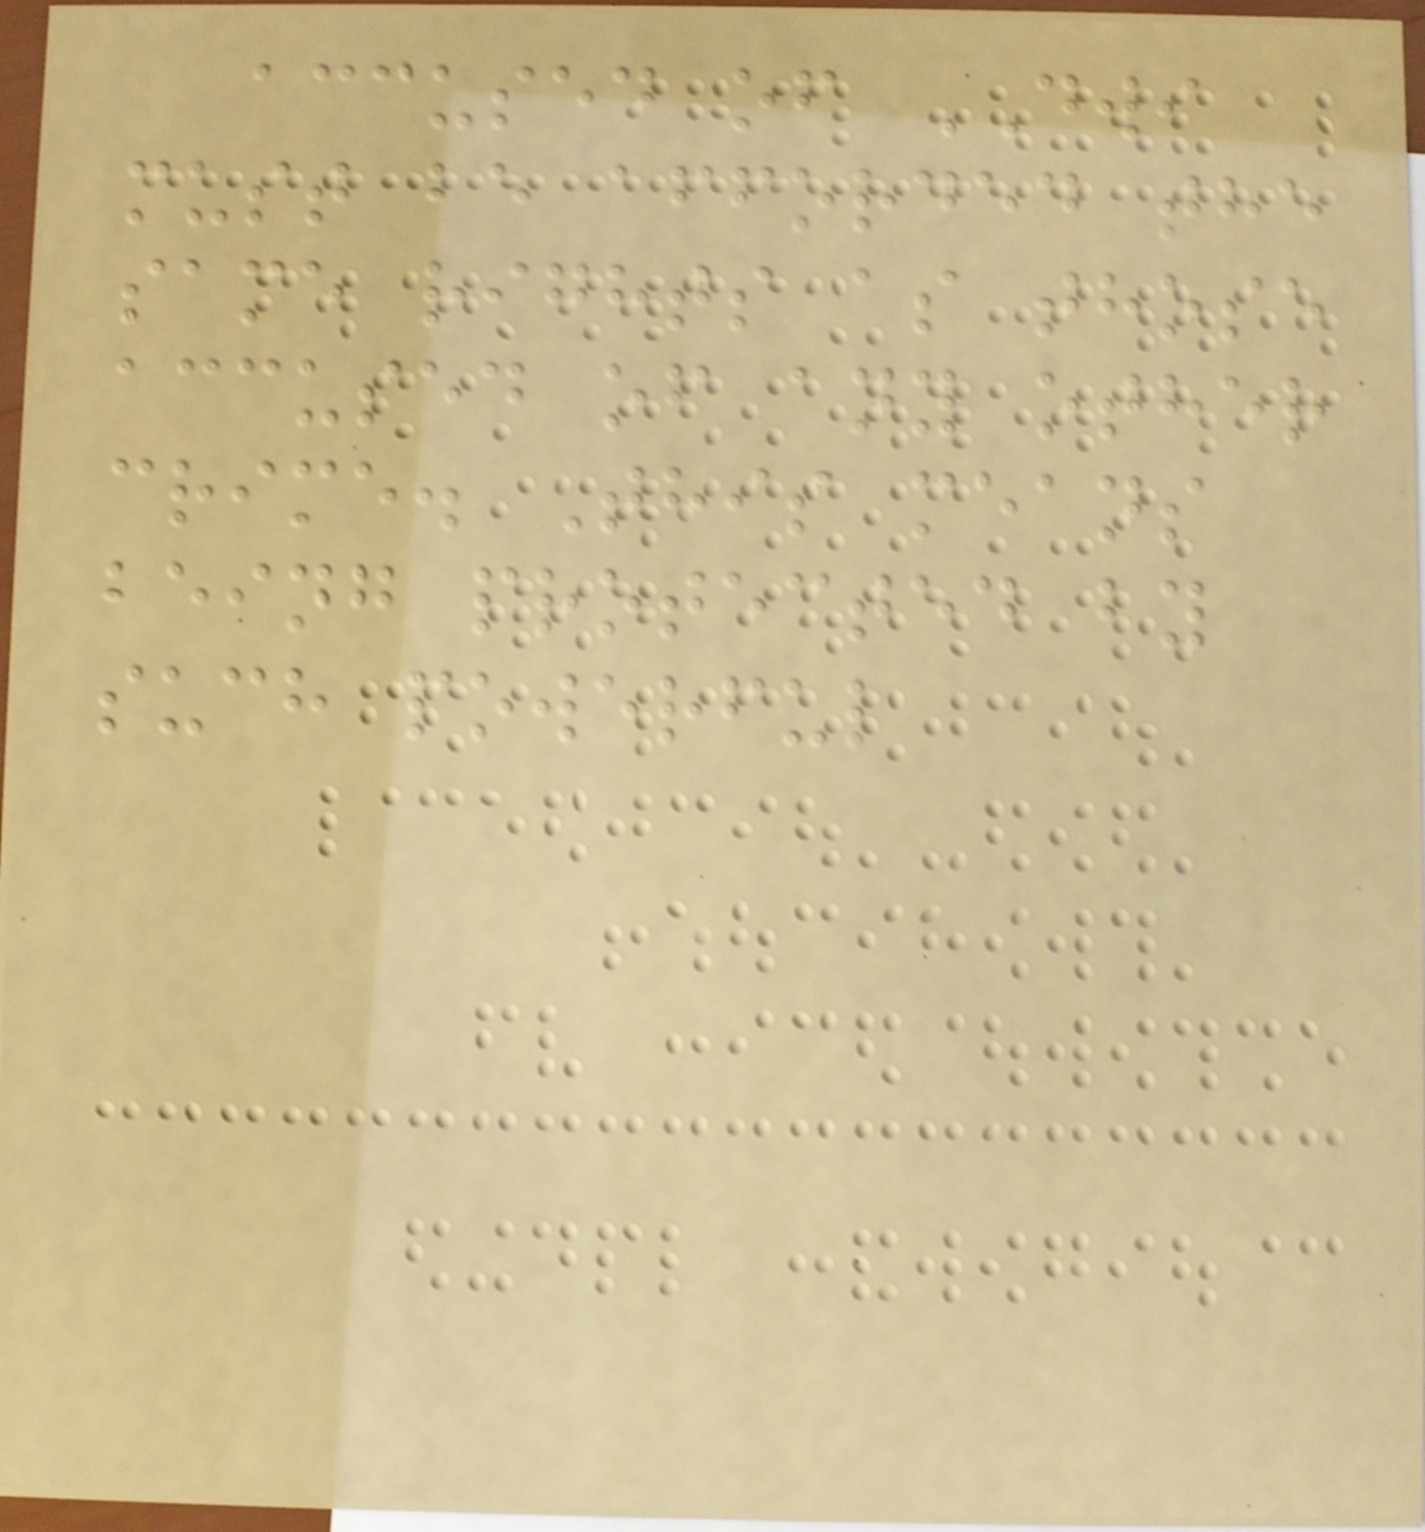accused of DWI
must be afforded the
same rights as those
accused of any other
crime. This means
being protected by
such powerful
